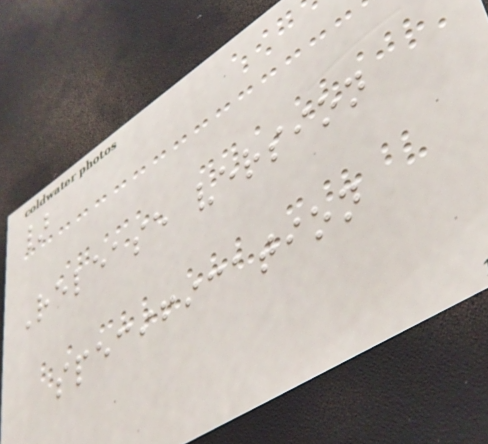}
Release version
specification
